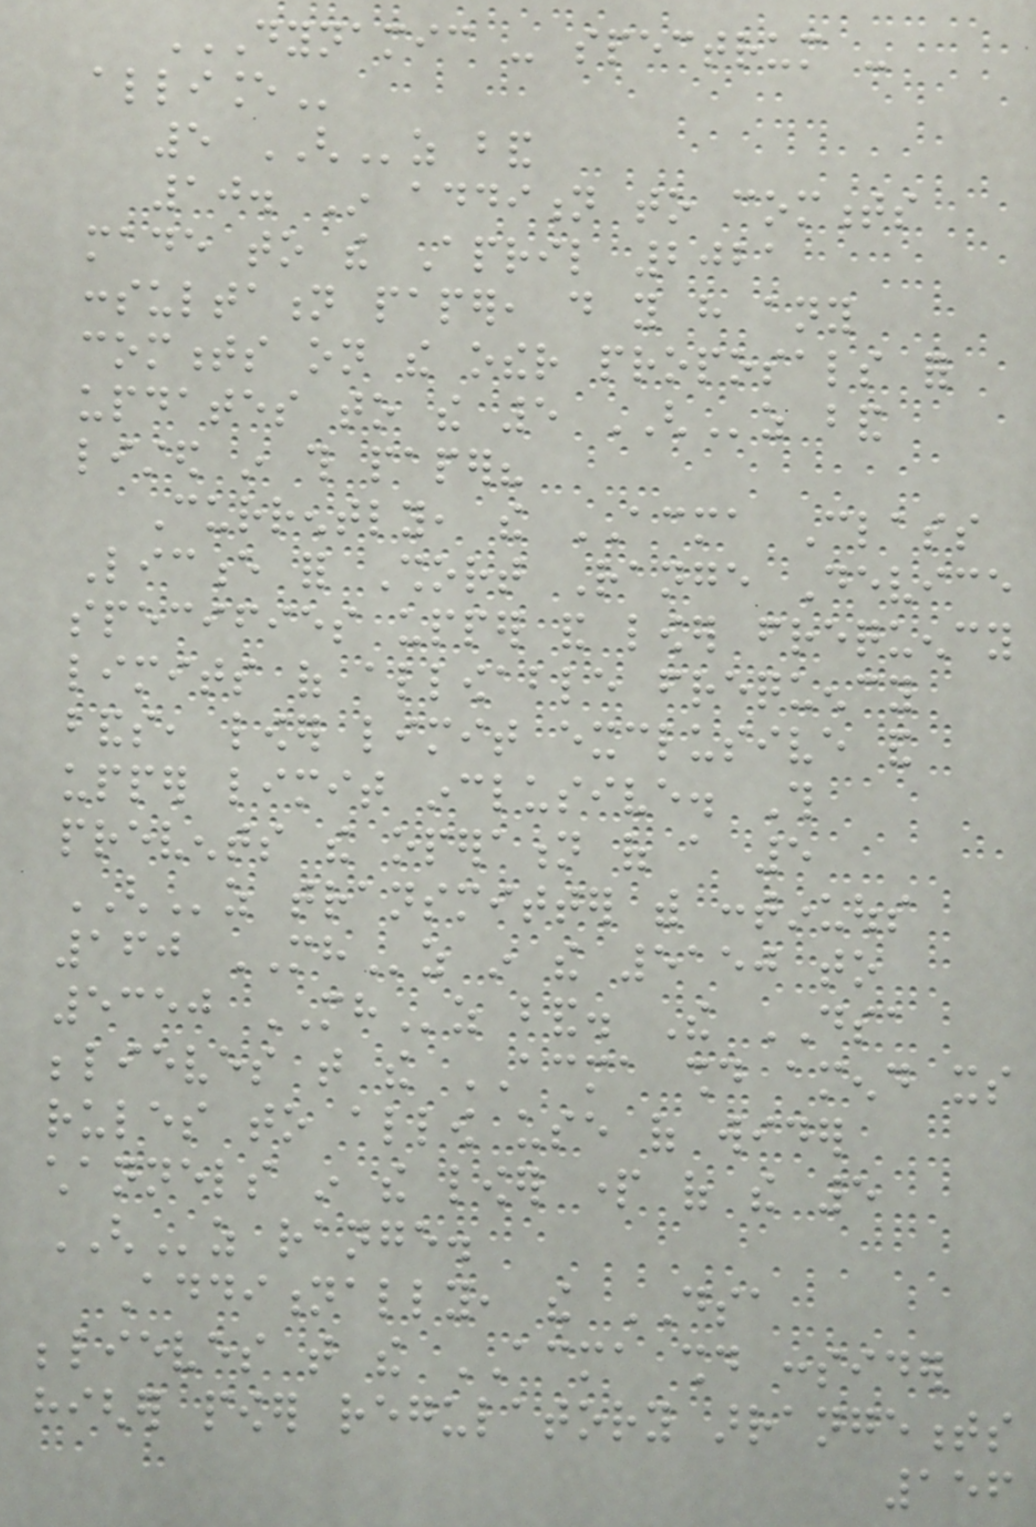DYNAMIC - SPECTRUM -
ALLIANCE
5 GHz band
10. In addition to comments
made to the April 2021
consultation paper, do you have any
comments on the other proposals for
updates to the 5 GHz band
listed in this paper?
Currently, the ACMA Class
Licence for Short Range Device
specifies upper and lower frequency
limits of allowable frequency
bands, lower limit exclusive and
upper limit inclusive. This
prevents the operation of a 5
GHz transmitter with continuous
160 MHz in the 5150 to
5350 MHz band. The DSA
believes that the ACMA should amend its
rules to allow use of wider
channels in the lower part of the 5
GHz range.
Additionally, the DSA
believes that the ACMA should consider
higher power regulatory arrangements
156
